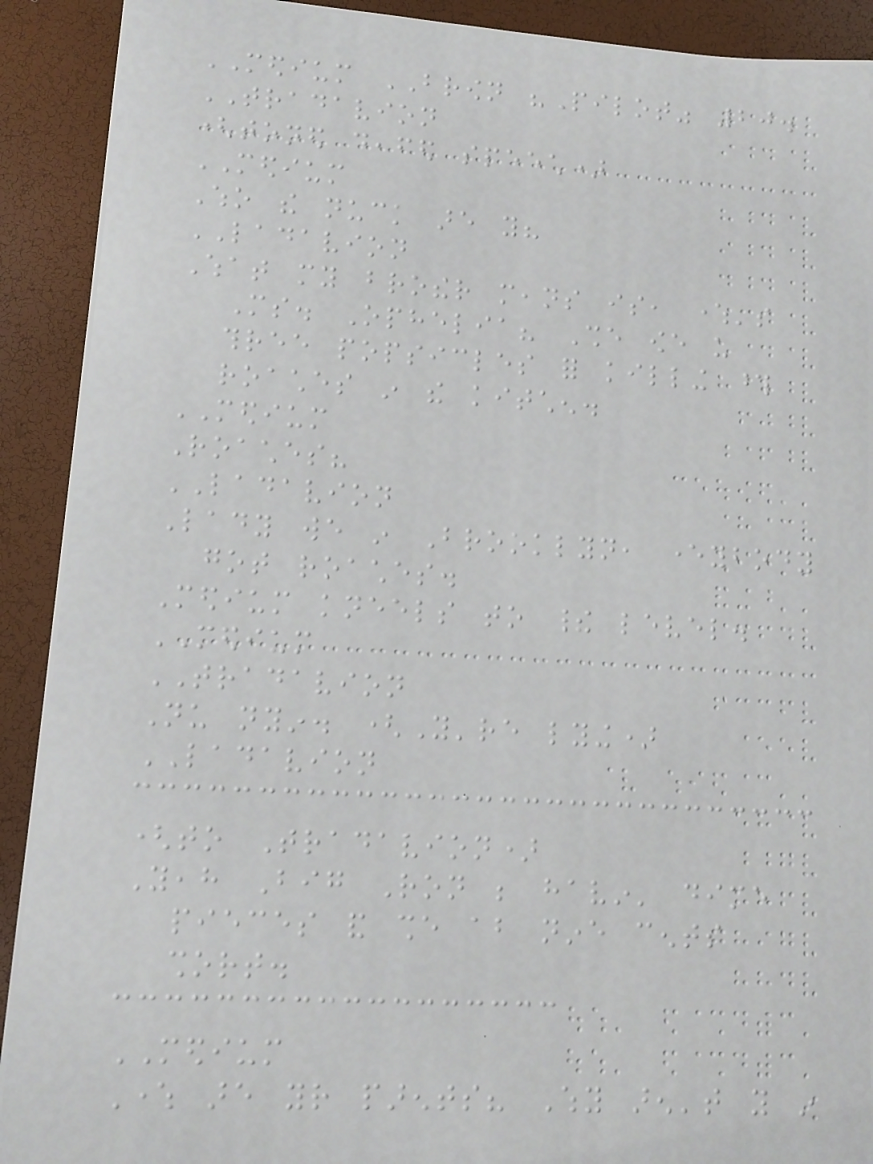MEDIUM BROWN "Pilot" 20.
TRADAVION
(toned deafed speech)
MEDIUM
Who the nuck are you?
LADAVION
What my brother means is, where's
Ms. Ophelia? She owe us
three popsicles for killing those
roaches in the kitchen.
MEDIUM
Roaches?
LADAVION
Lady we in Brooklyn, everybody
got roaches.
Medium kneels to their level.
MEDIUM
TRADAVION
Nu nyin. (You're lying)
LADAVION
(to Tradavion)
Yeah Big Ron be havin' dime
pieces and she about nine cents
short.
MEDIUM
Where are your parents? Why aren't you in
